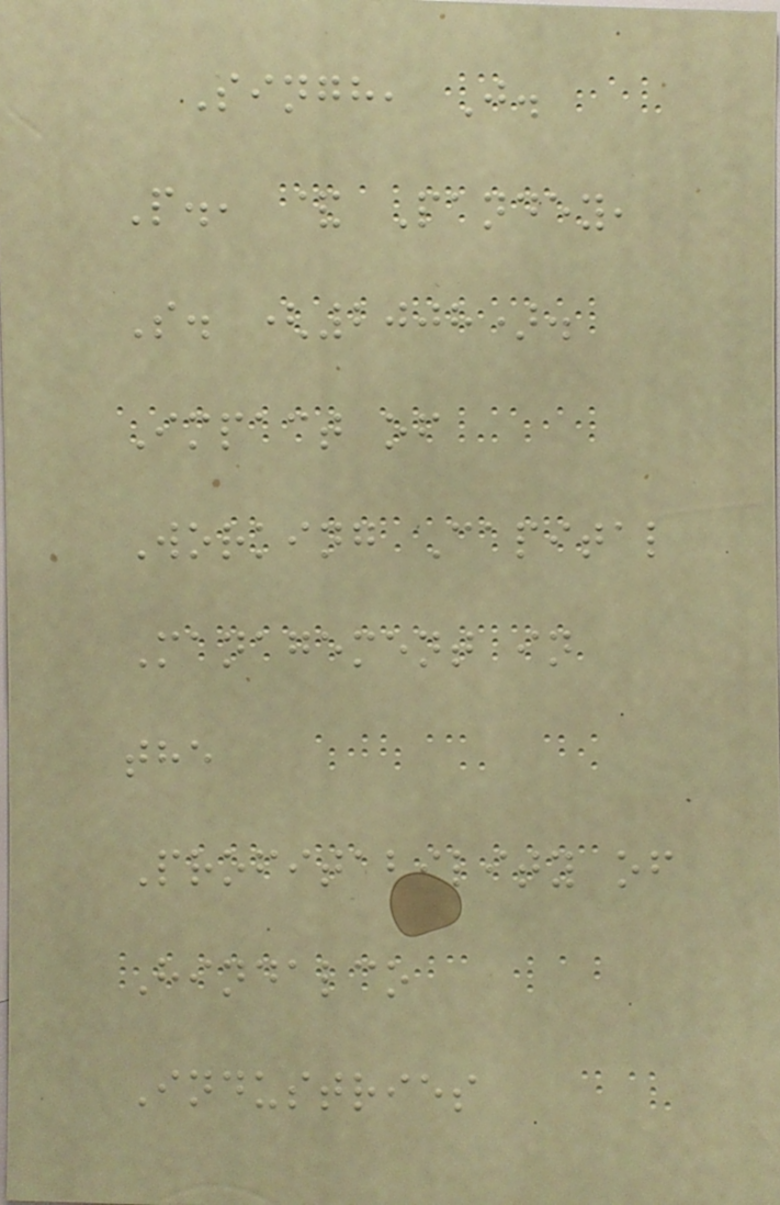Singh, J.
P., & Pandey,
S. (2008).
Impact of
Working Capital
Management in
the
Profitability of
Hindalco
Industries
